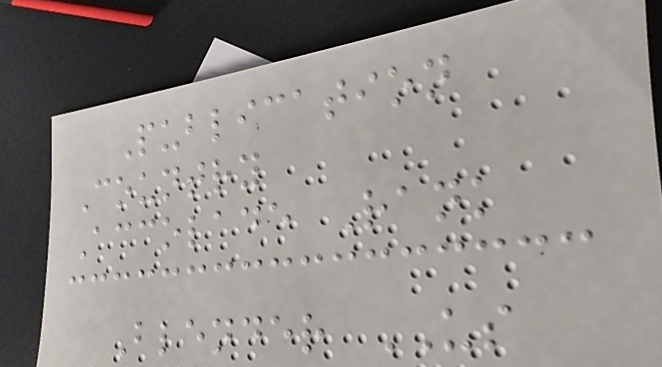Publication
Country
Accolade Rank
Blender US
